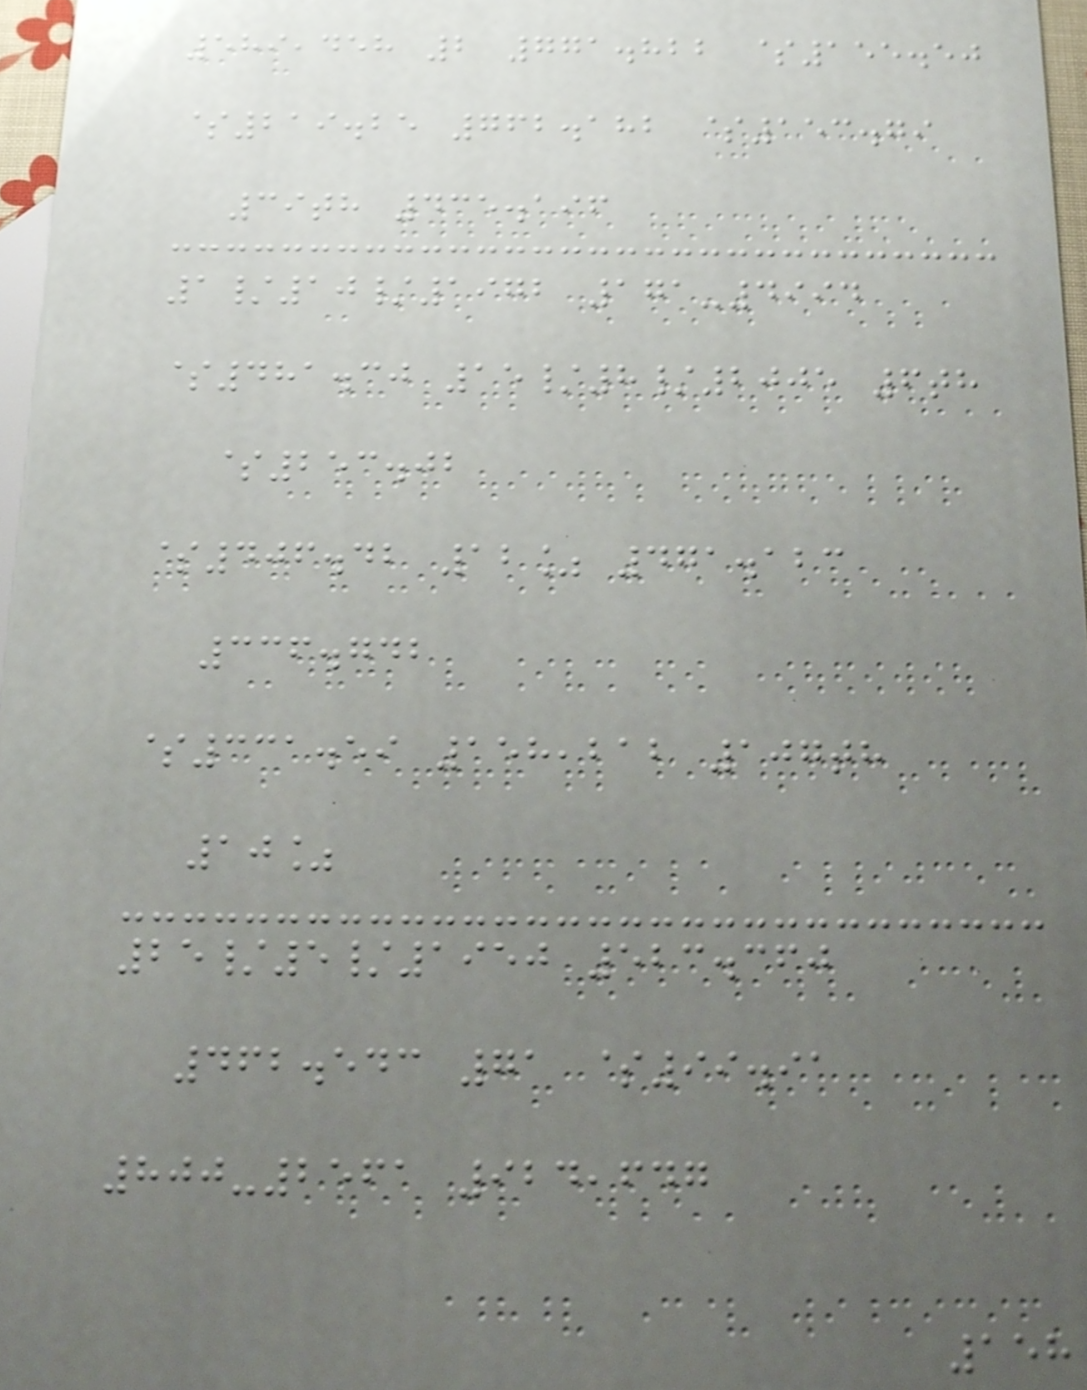589,458 2 771.822 $155.50
$219.25 762.182 $153.79
39th 435.196
1/10/1972 171-4994
$481.30 15/8/2005 6th
$253.02
$406.42 12% 471.123
336.742
$331.59 158,212 107th
10%
25/5/1950 523.360
462.543 71 $99.91
800-2561 924,647
158
